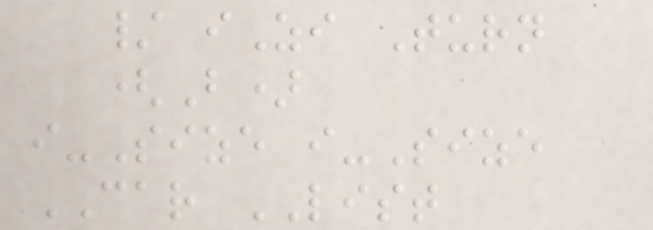/ iZi Turn
(B)
i-Size i-Size
CAR LIST
